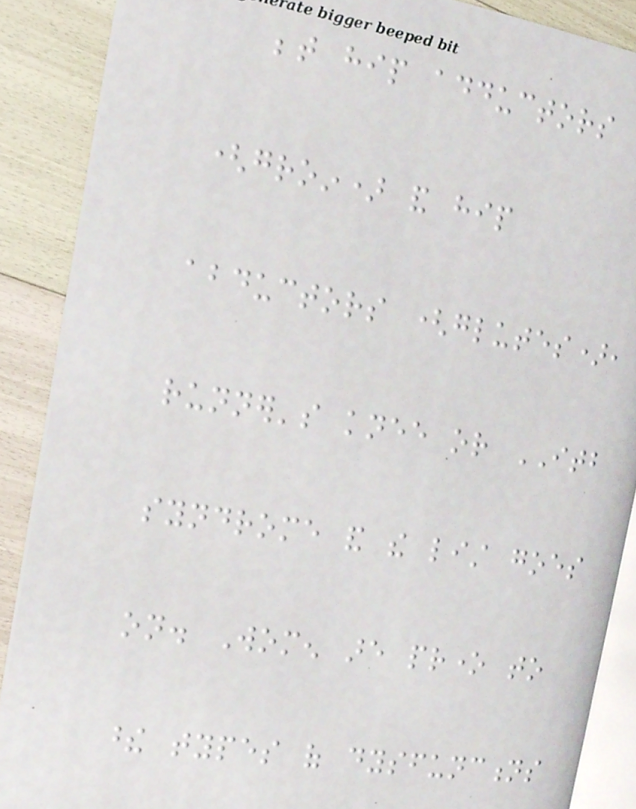between hip adductors
(groin) and hip
abductors (glutes),
runner's knee or ITB
syndrome and the list goes
on. Women are prone to
these types of dysfunctions
